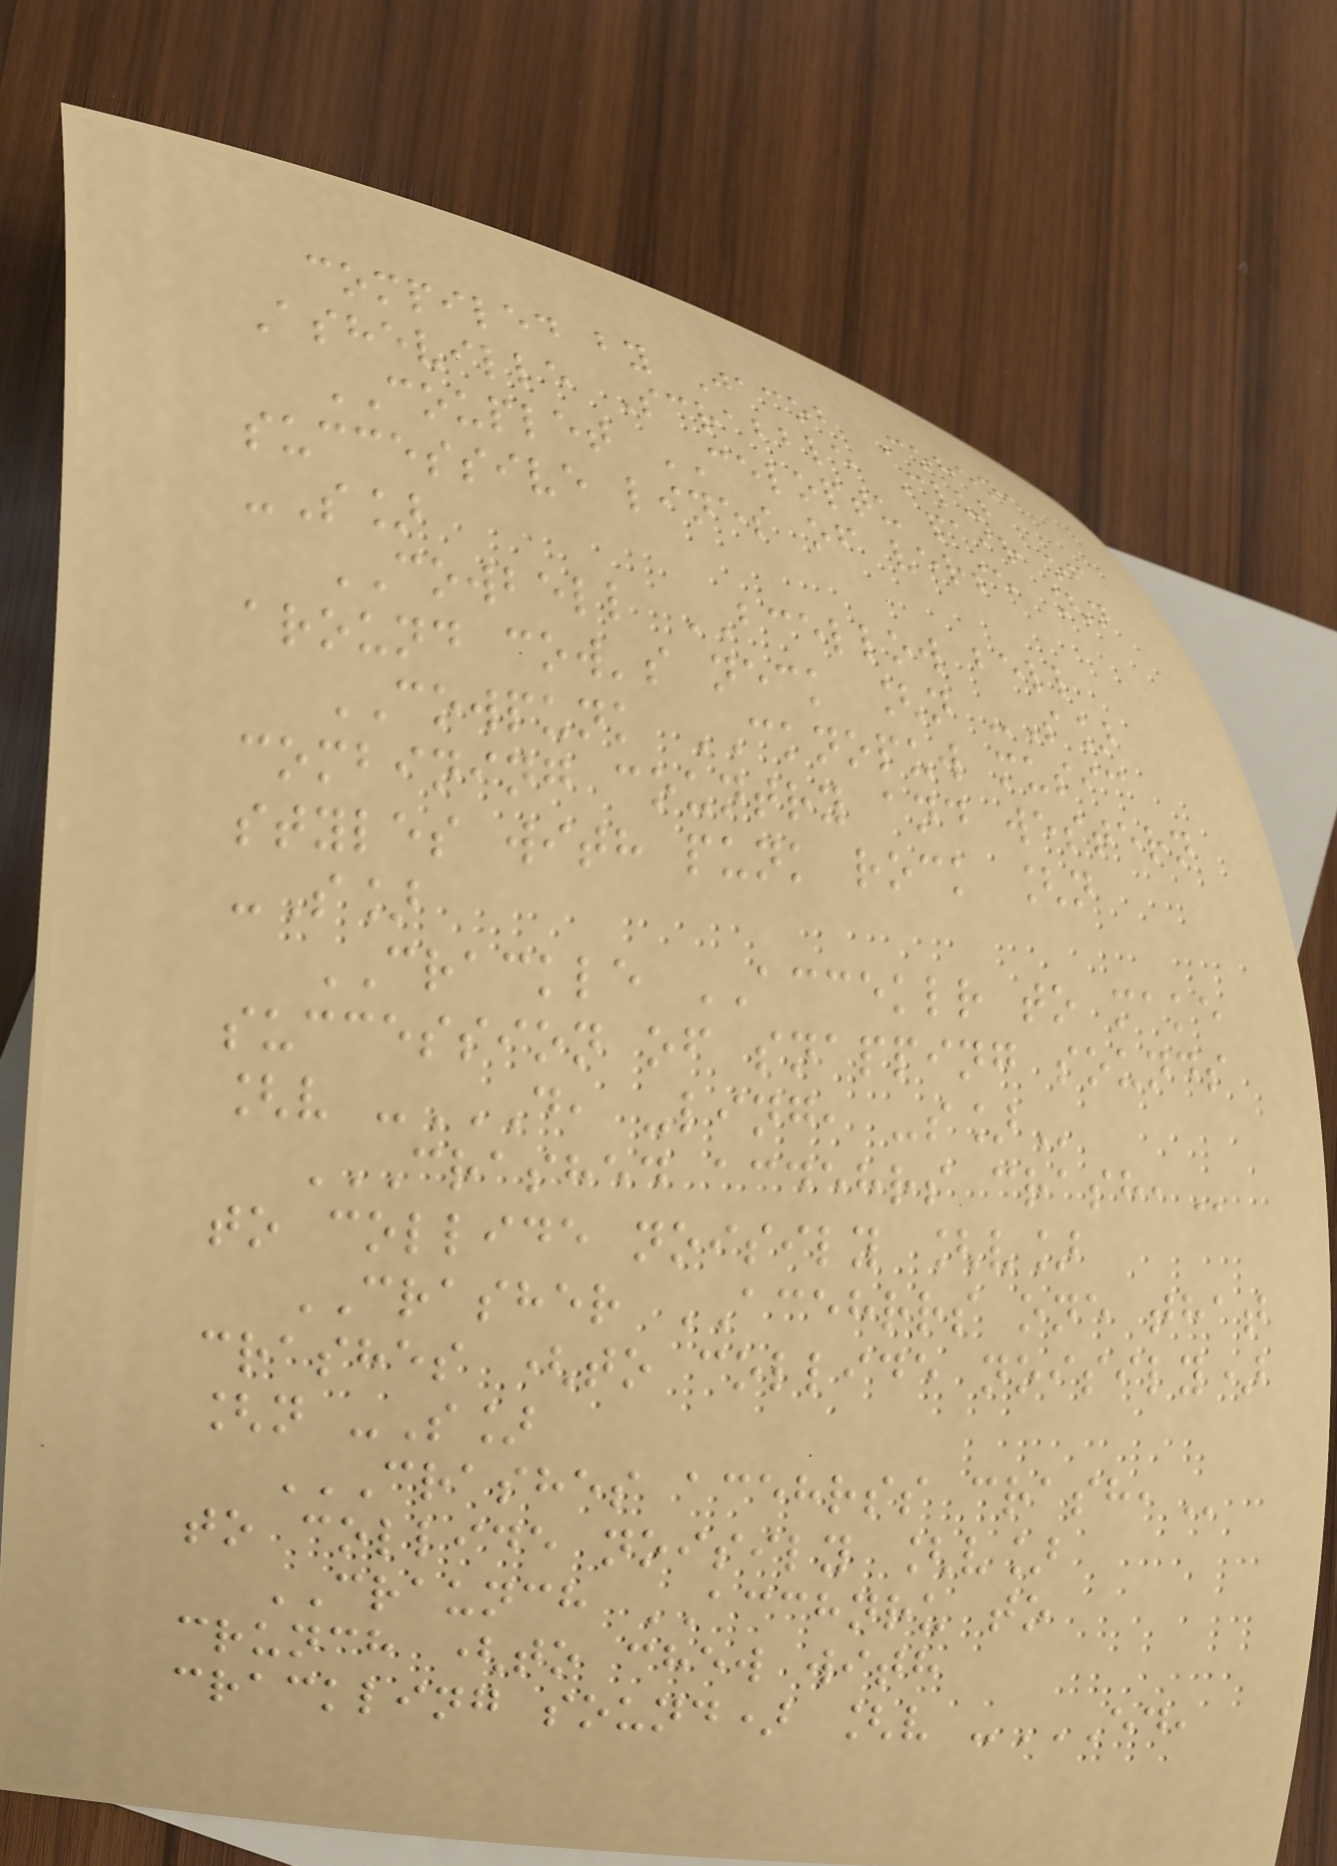compiled by Jacob Cohen,
Asheville Scrabble Club
COUPLET CELOPTU pair of
successive lines of verse [n
-S]
COWBELL BCELLOW bell
around cow's neck [n -S]
COWPUNK CKNOPUW music
combining country and western
styles with punk rock [n
-S]
CRACKLE ACCEKLR to make
succession of snapping sounds
[v -D, -LING, -S]
CRASHED ACDEHRS CRASH,
to collide noisily [v]
CRASHER ACEHRRS one that
crashes (to collide noisily)
[n -S]
CRASHES ACEHRSS CRASH,
to collide noisily [v]
CRAUNCH ACCHNRU to
crunch (to chew with
crackling sound) [v -ED,
